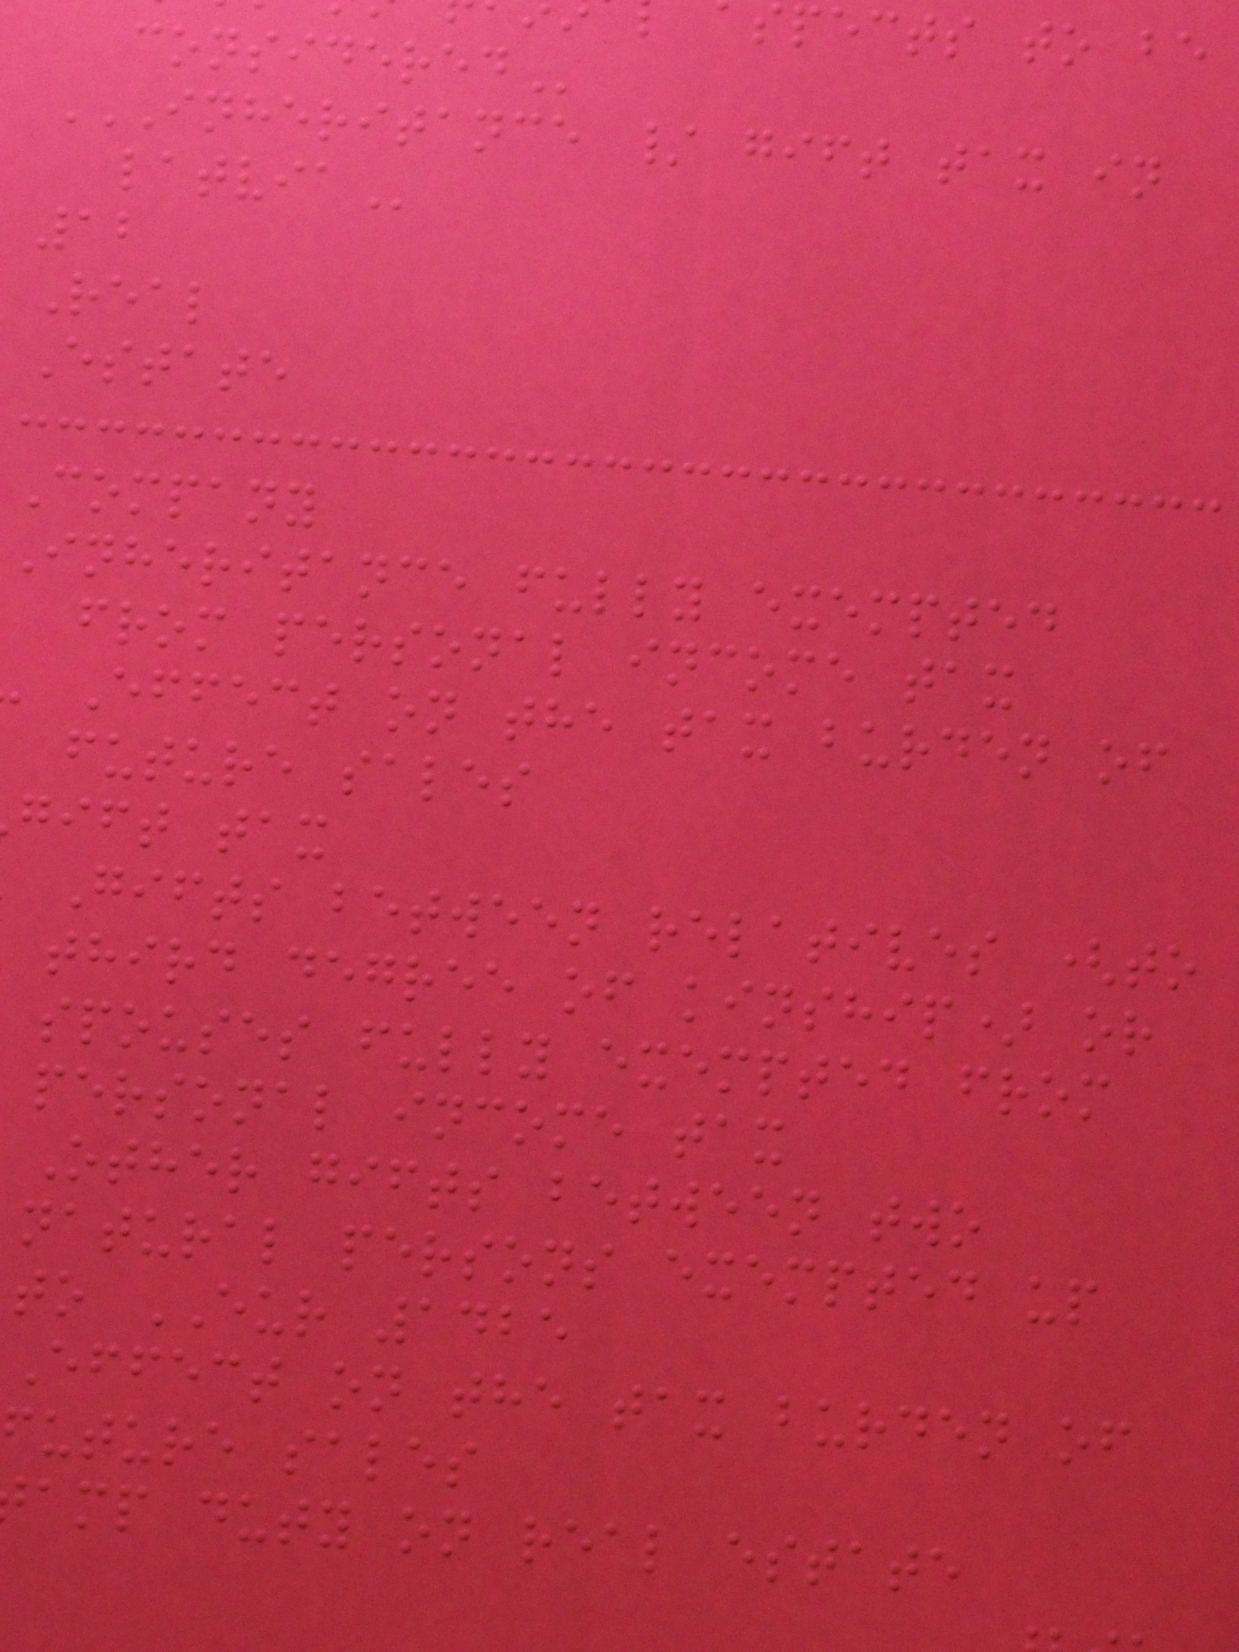spects to be
INHERITANCE / GIFT TAX IN
12
Real
Estate
Company
Inheritance fully exempted
from personal income tax
Effect on the tax burden of
future sales
gift tax
Gifts between relatives (to
third degree of kinship) or
spouses fully exempted from
personal income tax
Other gifts between two
natural persons exempted up
to EUR 1425
Effect on the tax burden of
uture sales
amp duty on real estate
